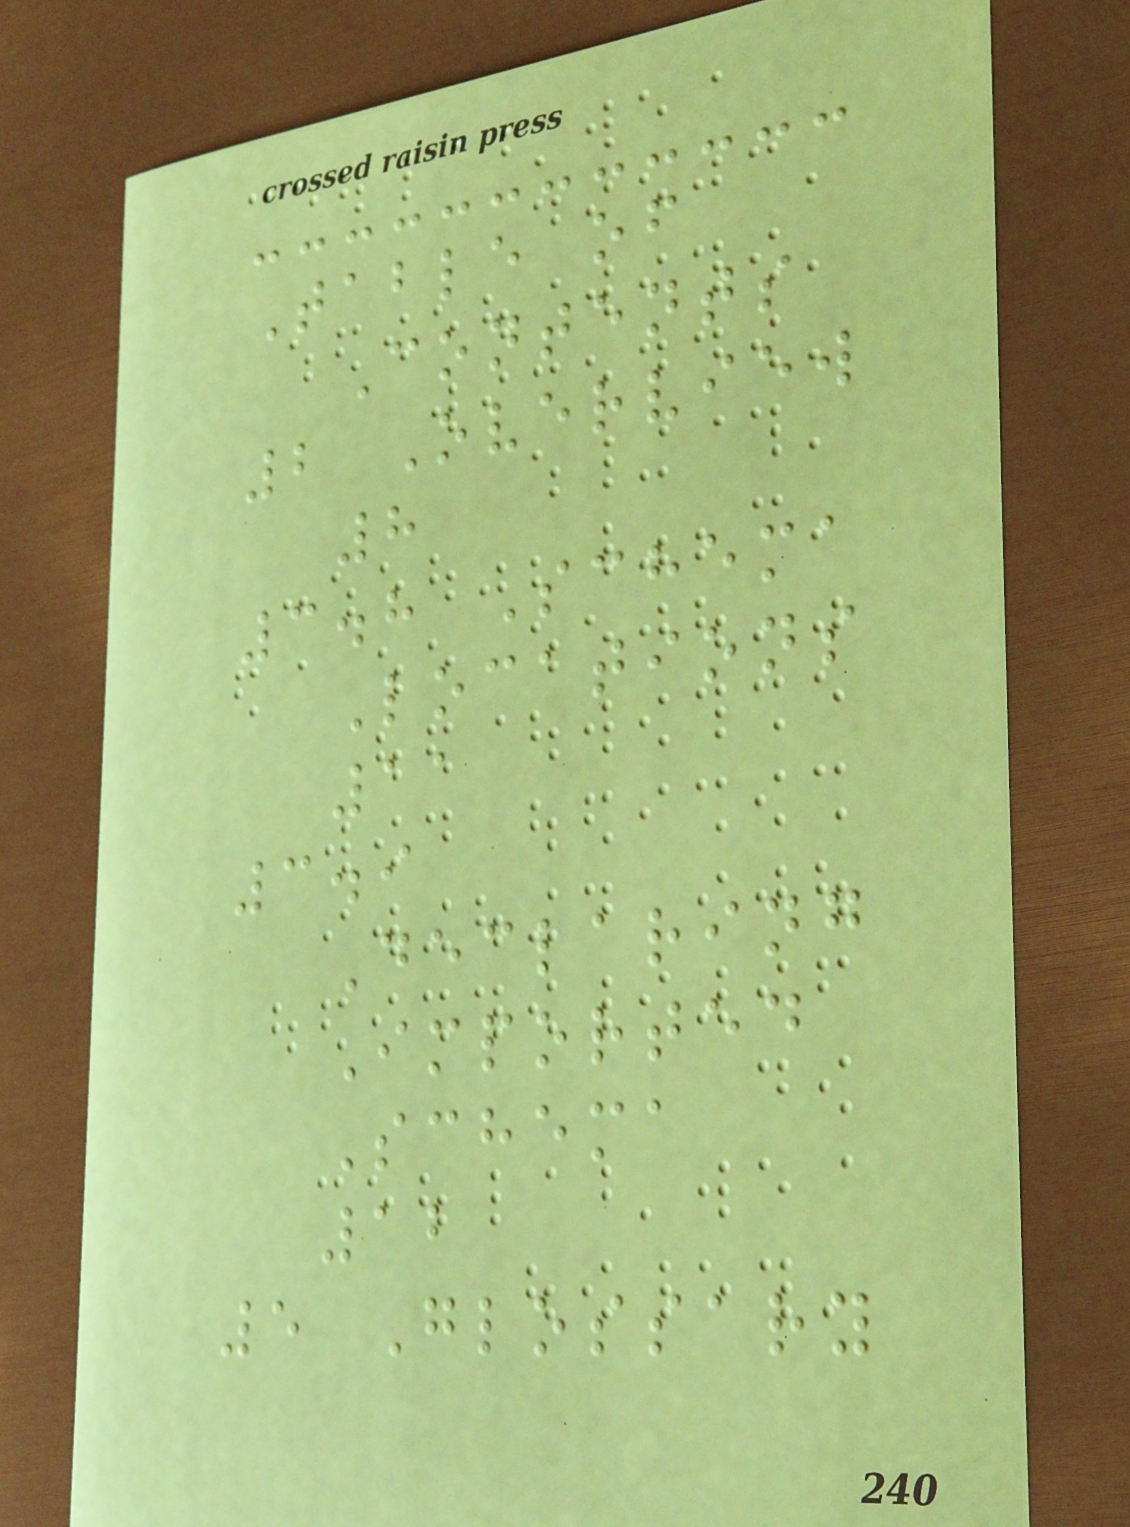Table of
Contents
2 Overview
8
3.8 Schema
Locations
11
3.9
Declaring
Imported
Schema
12
5 Glossary
